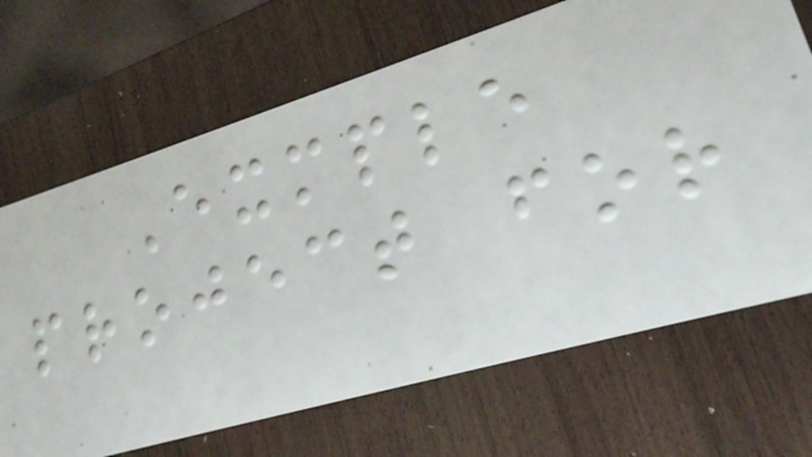Exmple
project for
